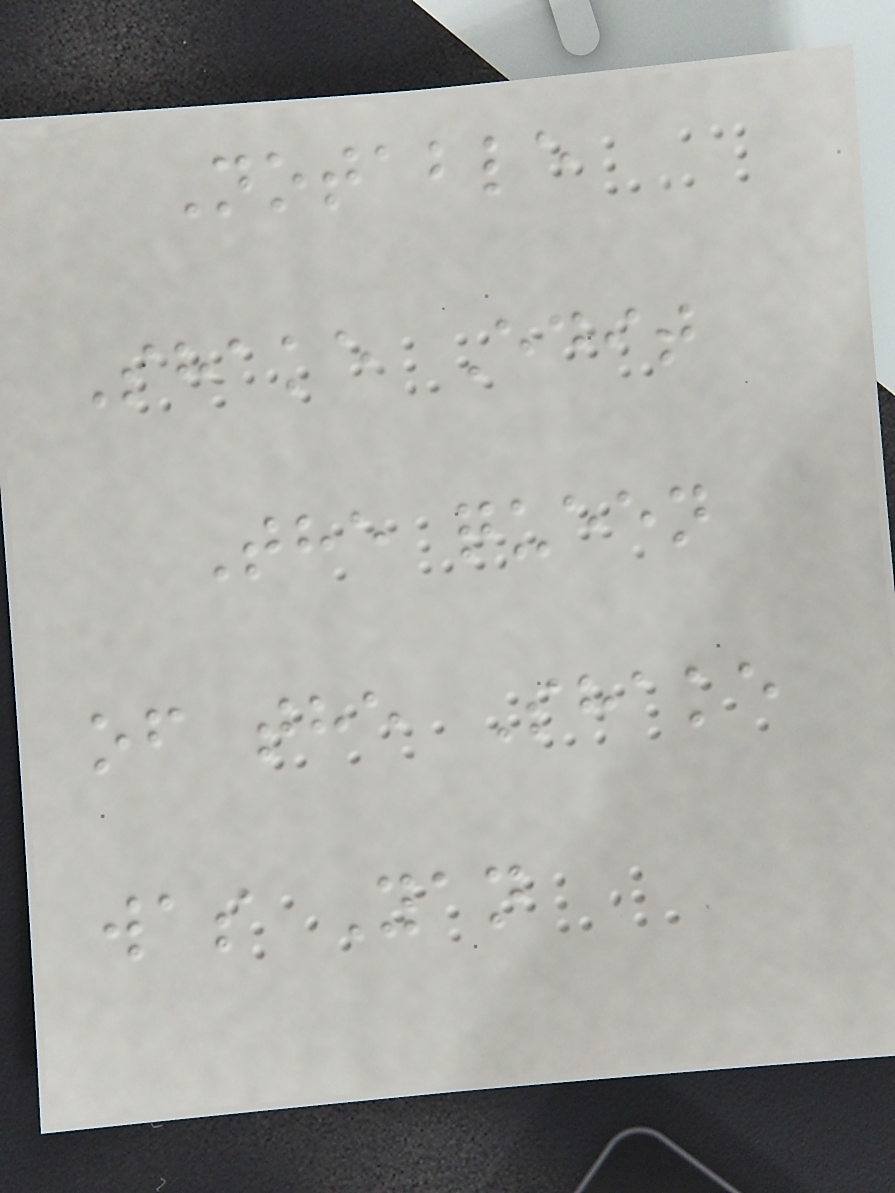Notable
Shake Edit
The queen
of the Shake
was Yan
